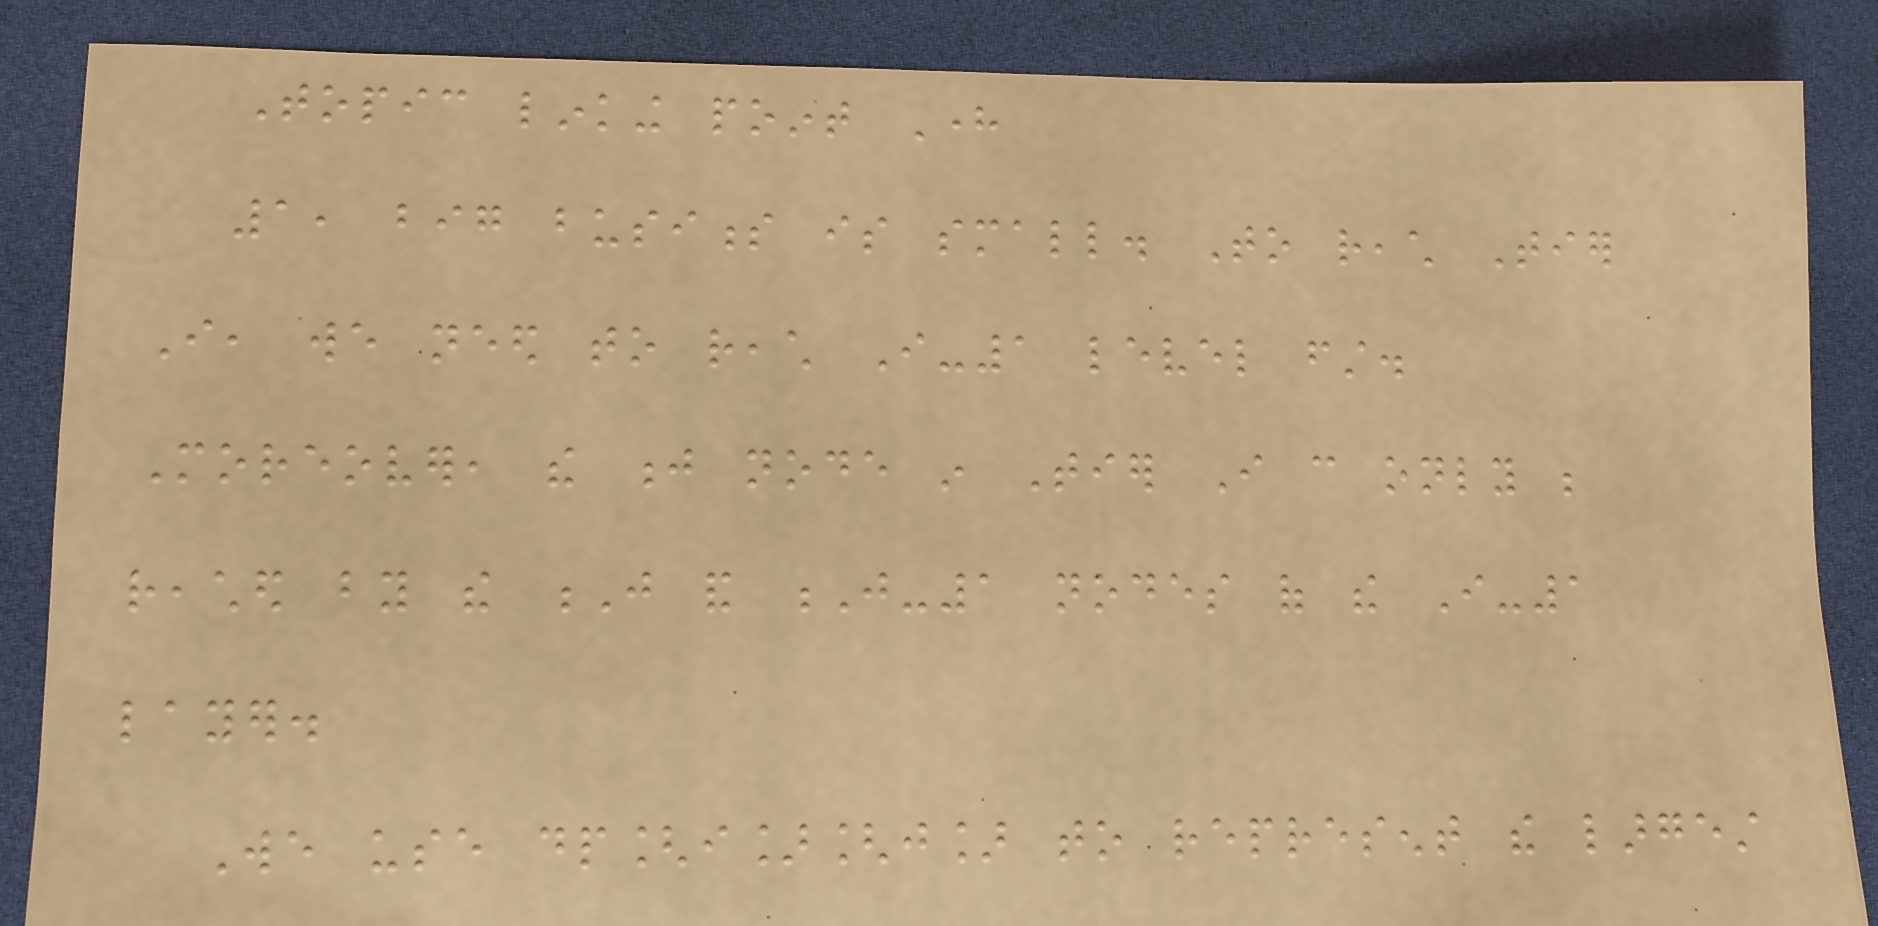Topic linking point Here
1, big business is small. To reach Tier
I, we need to reach I-1 level first.
Moreover, the j node in Tier I can only be
reached by the J and J-1 nodes of the I-1
layer.
We use dp[i][j] to represent the largest
